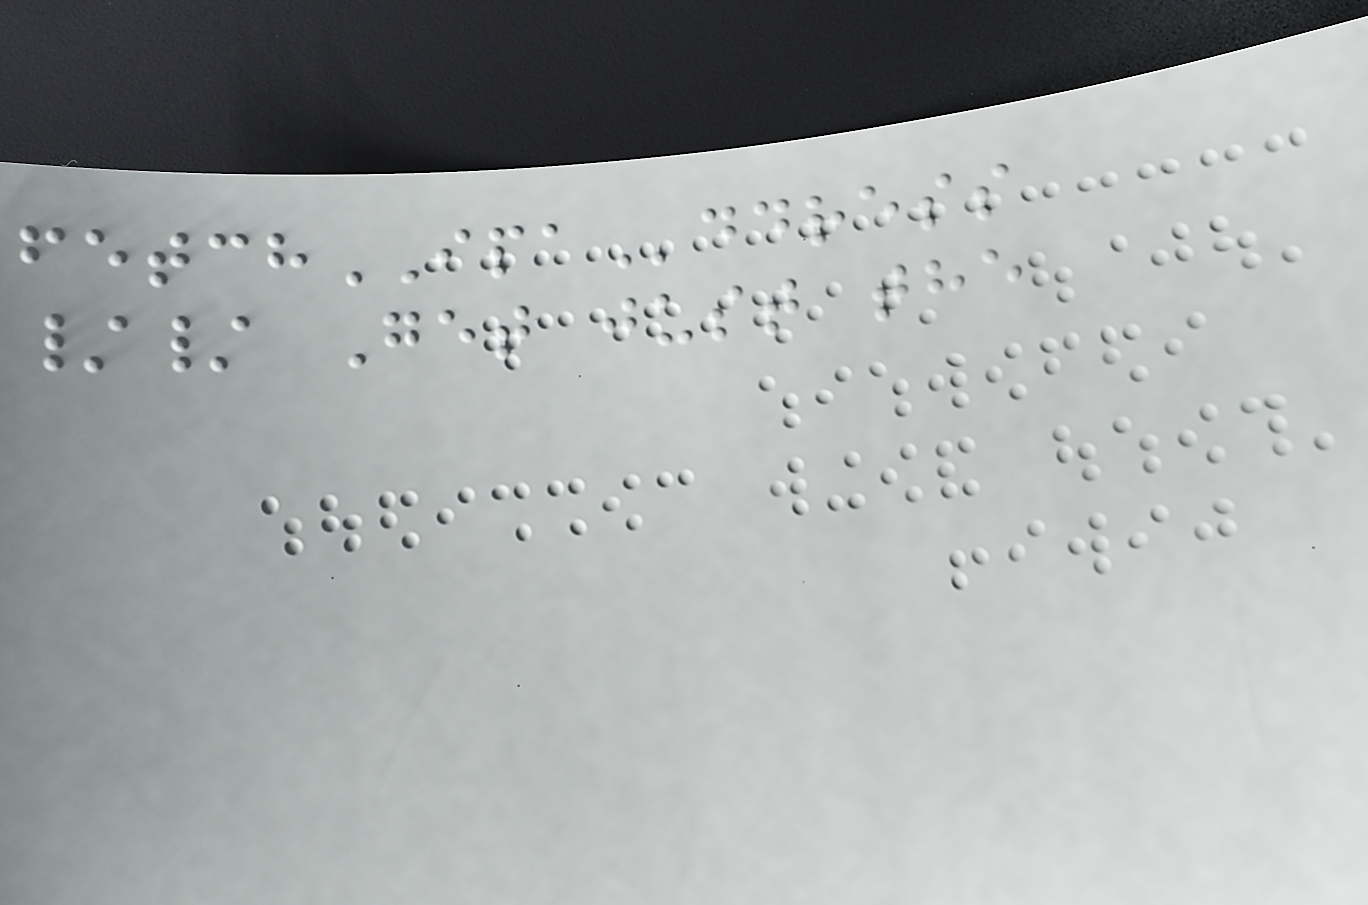fetchIPAddress
// Get just the
